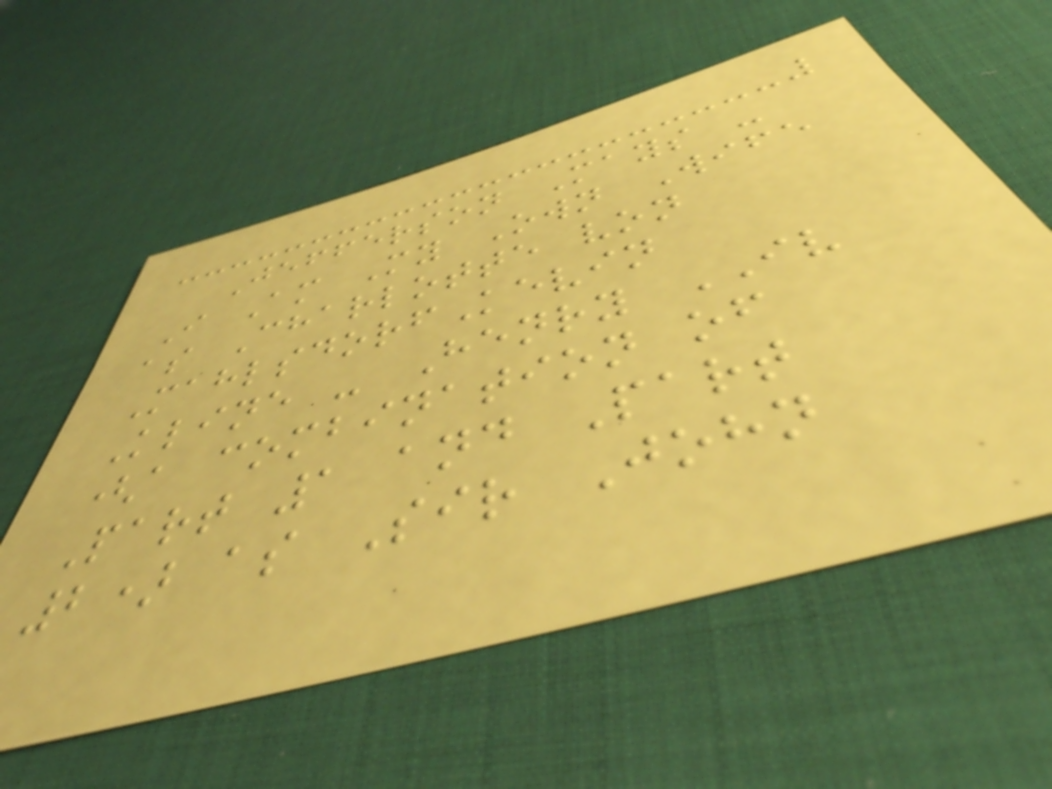Jefferson Mays -
I Am My Own Wife
as Charlotte von
MahlsdorfKevin
Kline - Henry IV
(a combination of
Part 1 and Part
2) as Sir John
